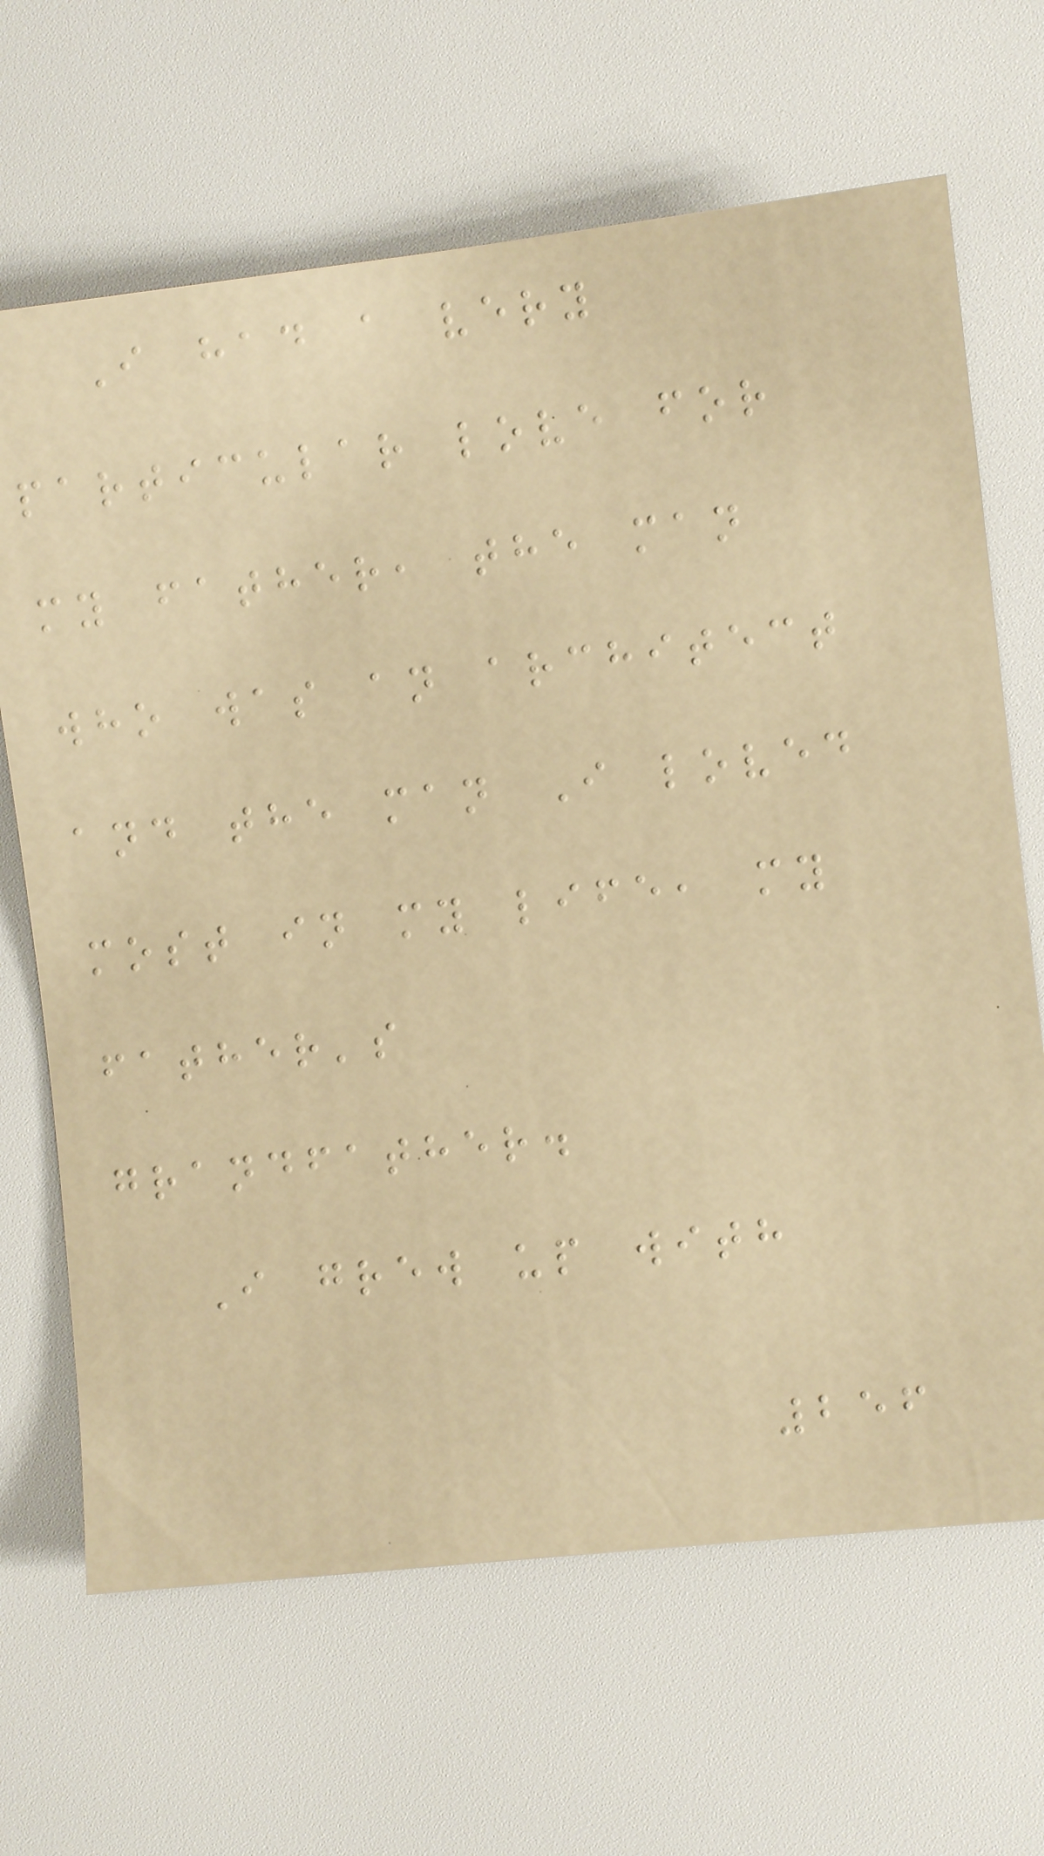I had a very
particular love for
my father, the man
who was an architect
and the man I loved
most in my life, my
father's
grandfather.
I grew up with
256
